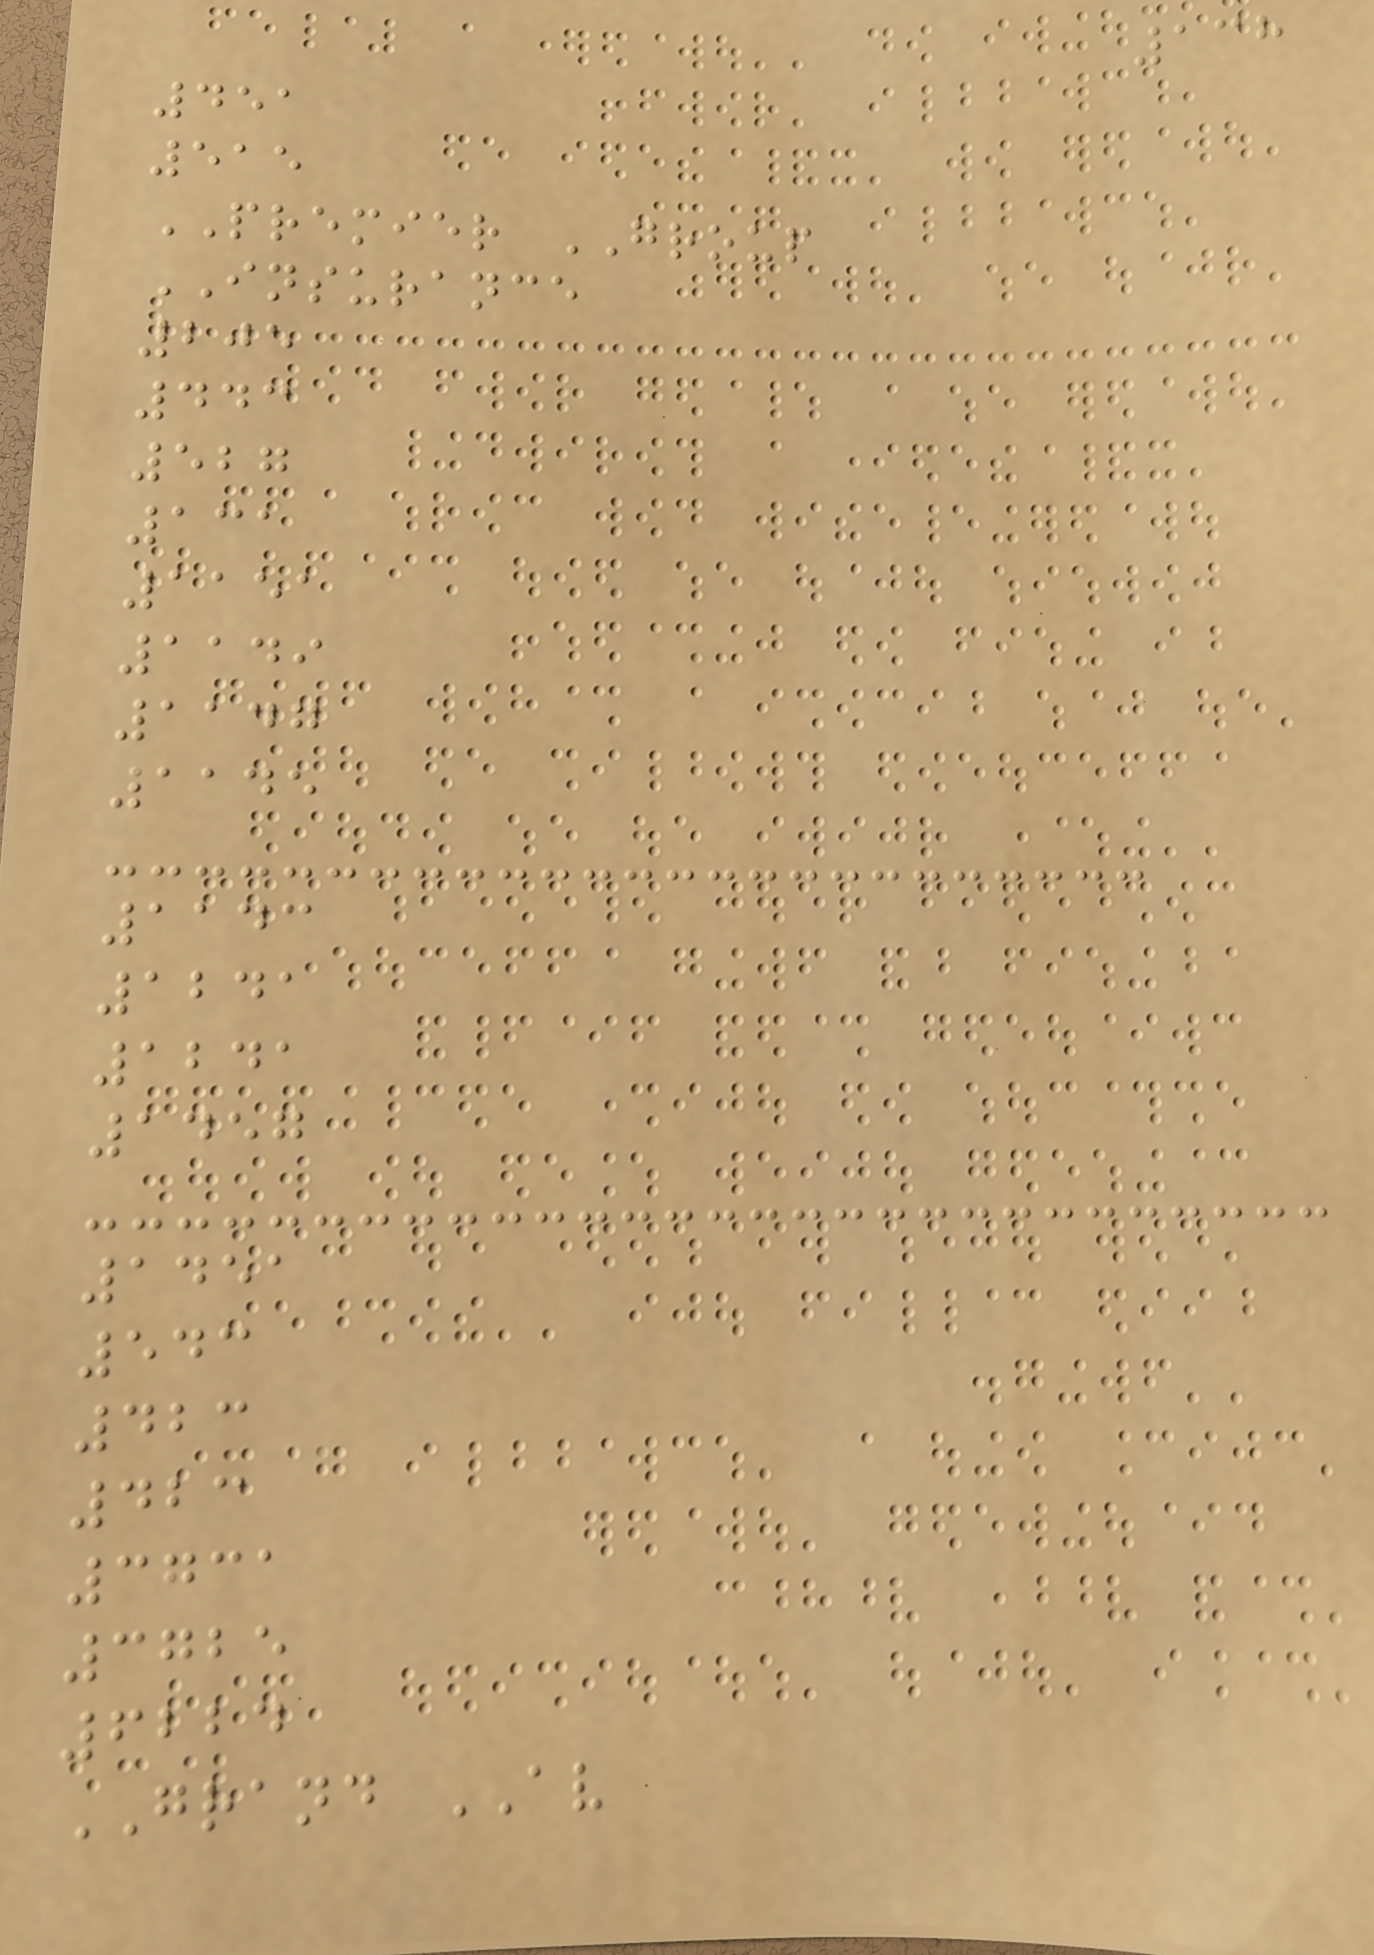138
451
515
PREMIER GROUP
INSURANCE
205
443
527
131
1151
1149
1147
1145
1143
1241
1241
1457
1451
543
423
423
3731
3725
6224
GRAND AV
